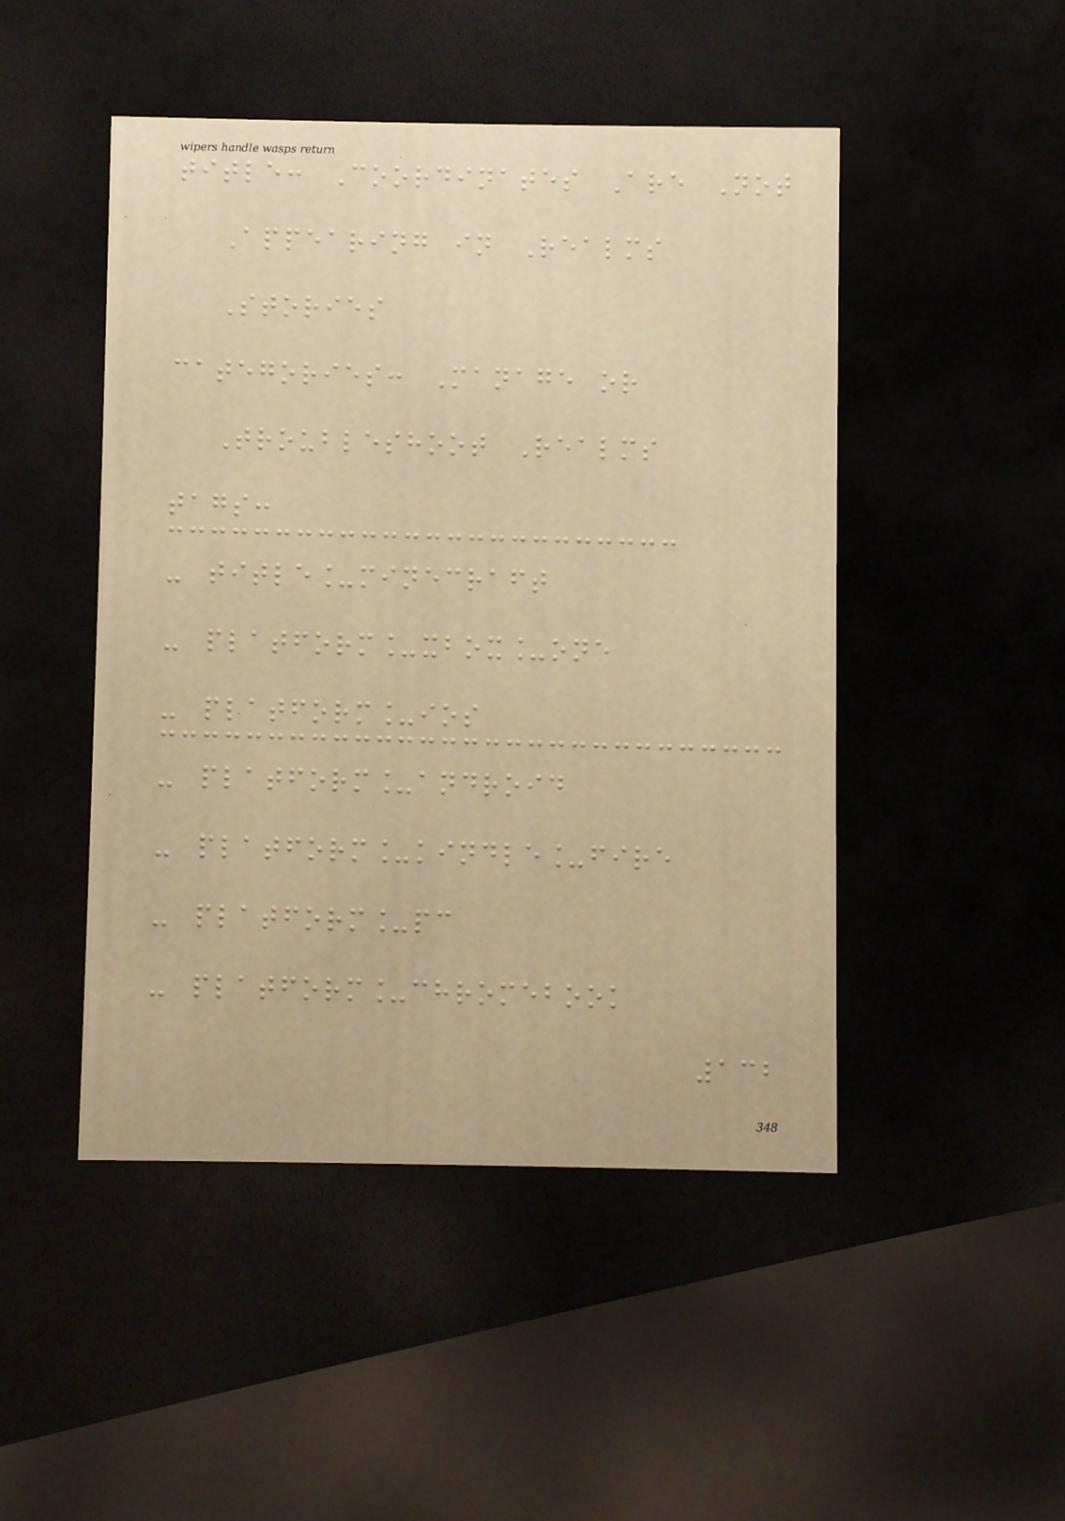title: Coordinates Are Not
Appearing in Realms
Stories
categories: Manage or
Troubleshoot Realms
tags:
- title_minecraft
- platform_xbox_one
- platform_ios
- platform_android
- platform_kindle_fire
- platform_pc
- platform_chromebook
132
